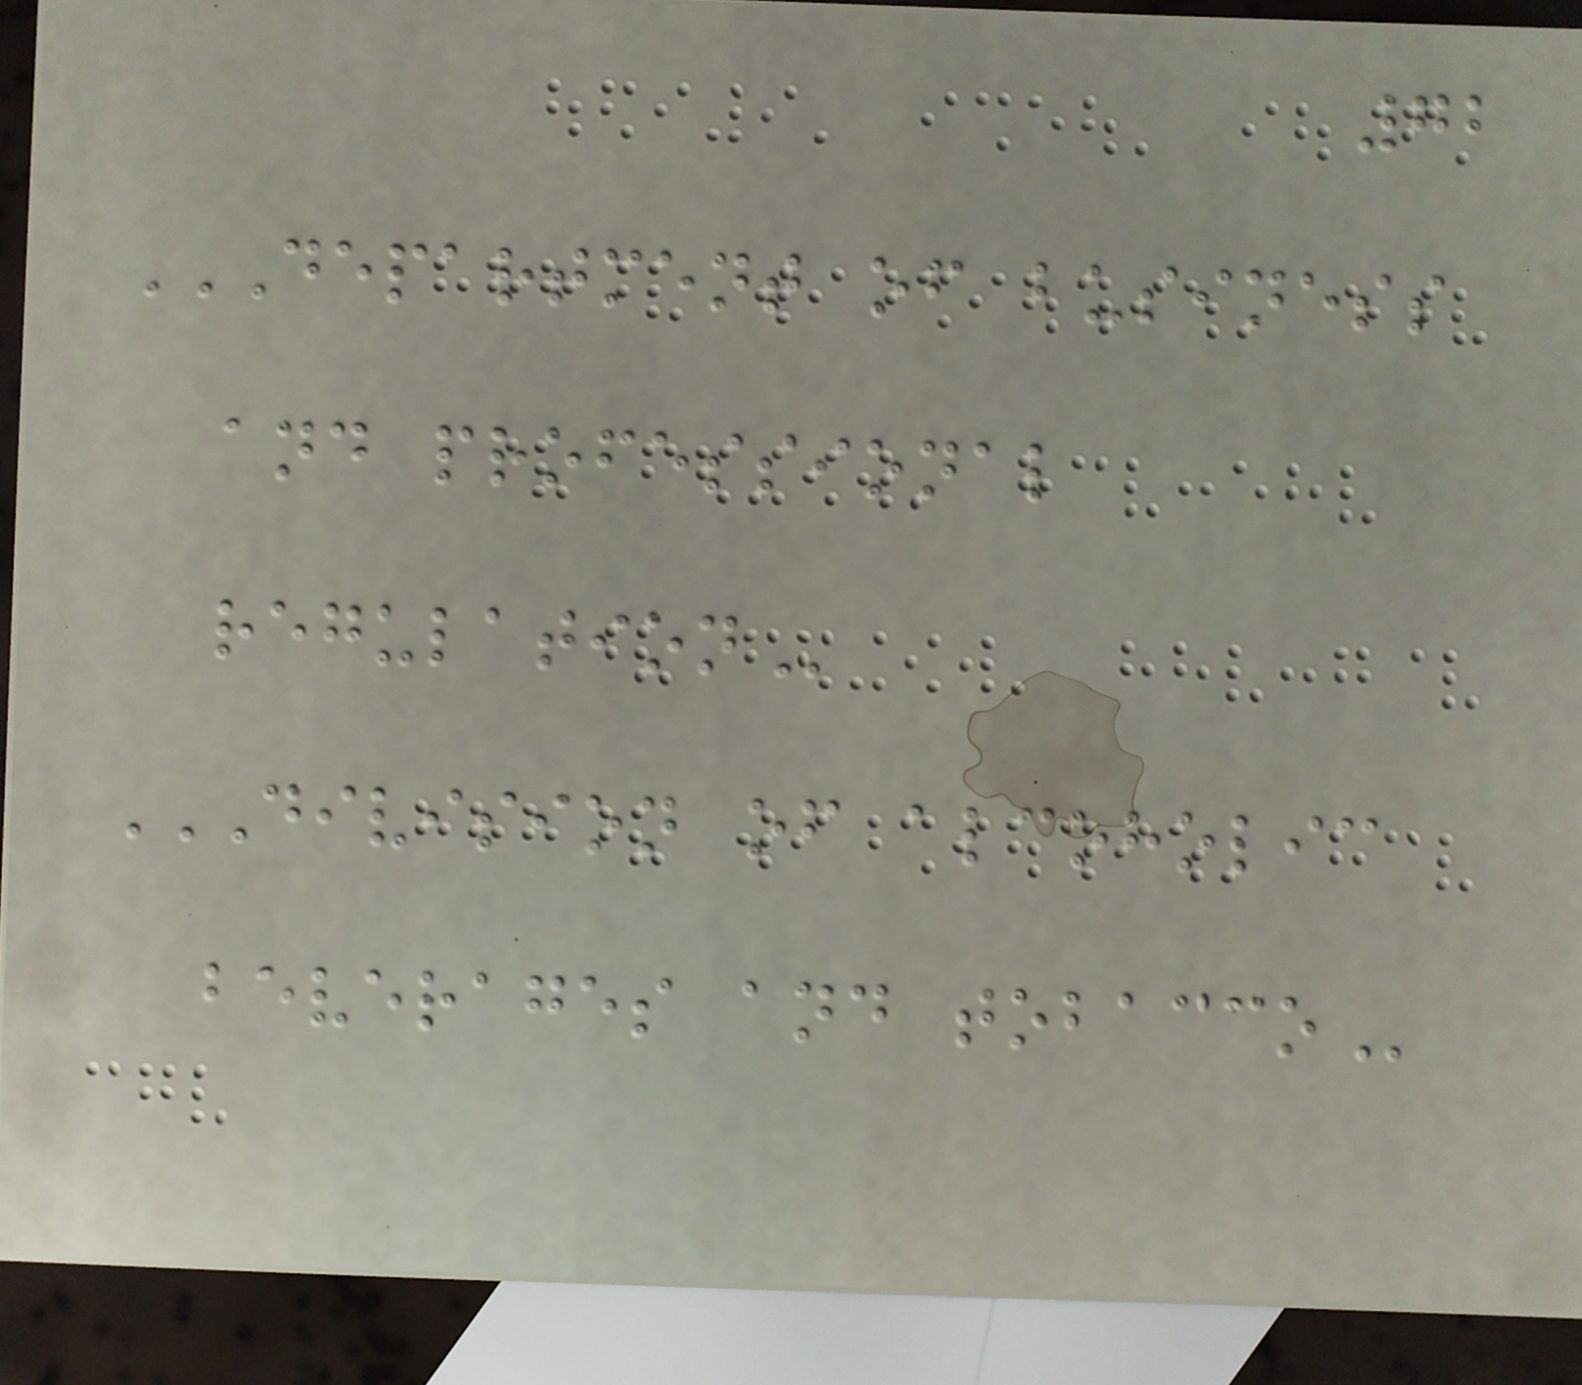72
DEPARTMENT OF BUSINESS
AND PROFESSIONAL
REGULATION
DIVISION OF ALCOHOLIC
BEVERAGES AND TOBACCO
